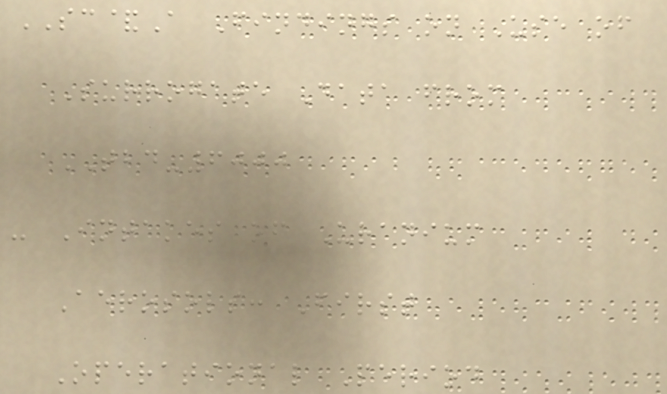SC&A Findings on Use of
Surrogate Data from
TBD-6000
- Intakes of Uranium
Aerosols: First
Operational Period
